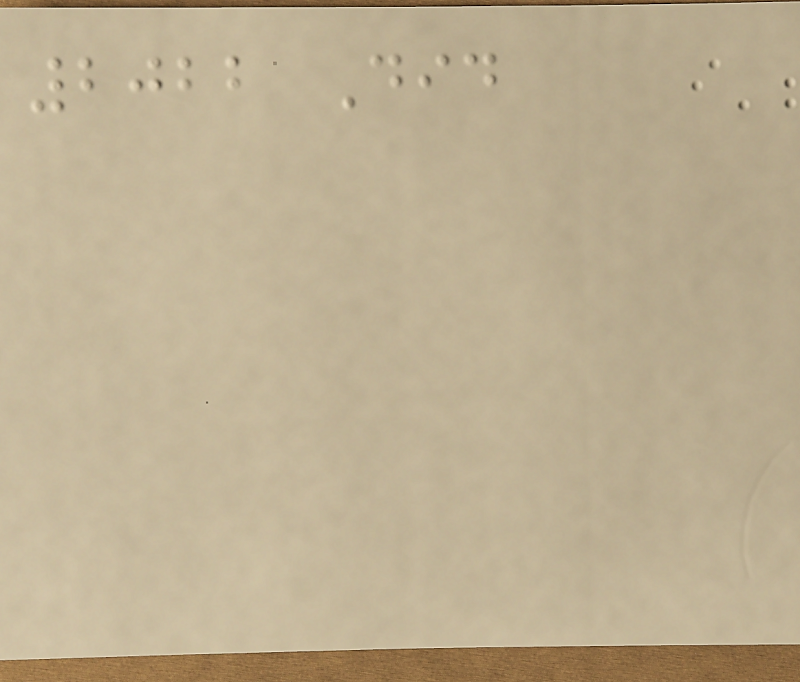2022 Did
